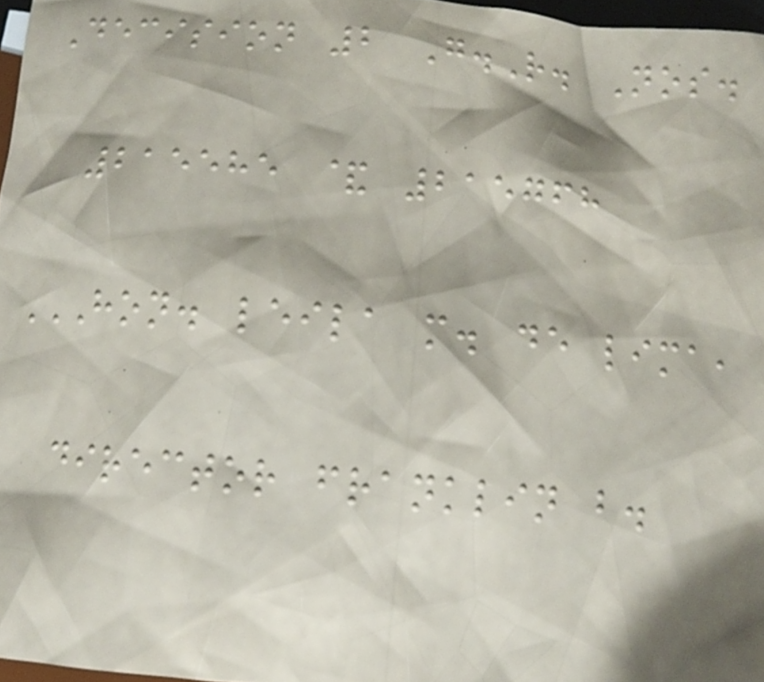Decision 2 G.R. Nos.
215585 & 215768
HON. LEILA M. DE LIMA,
DIRECTOR FRANKLIN B.
